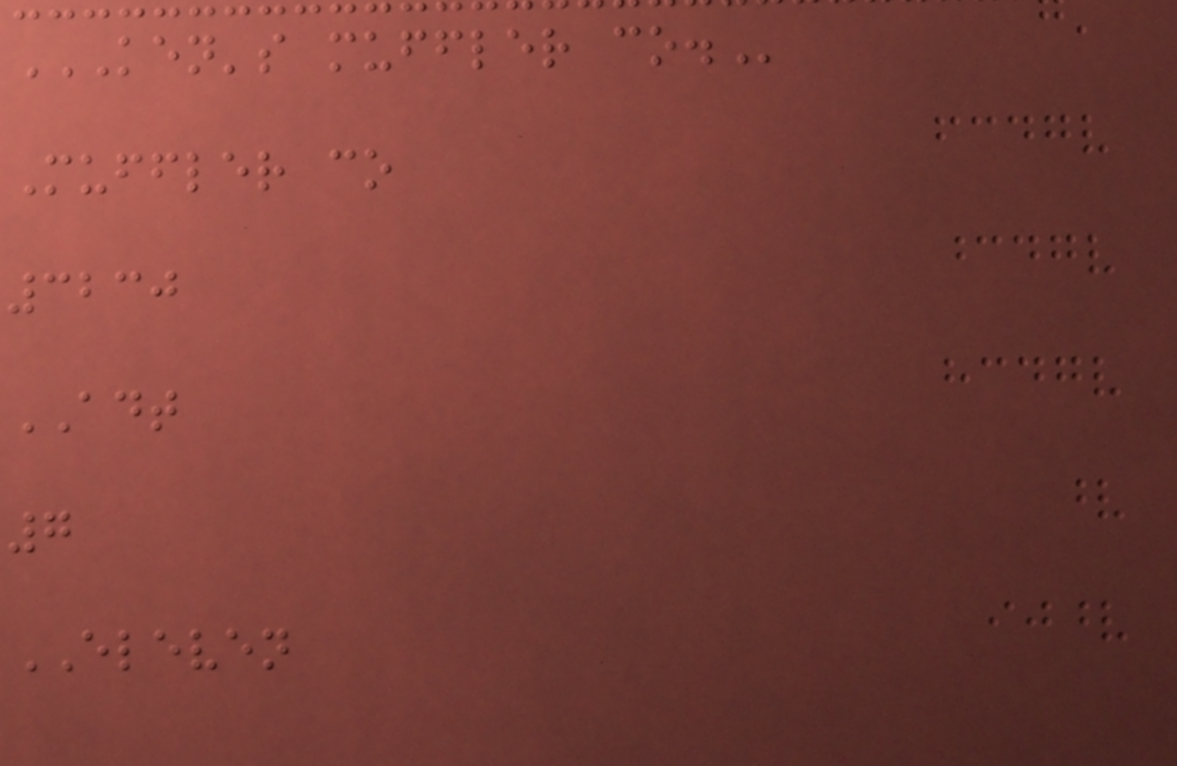KEN'S MUFFLER CO.
Muffler co
3230
ADT
7
ELEVEN
